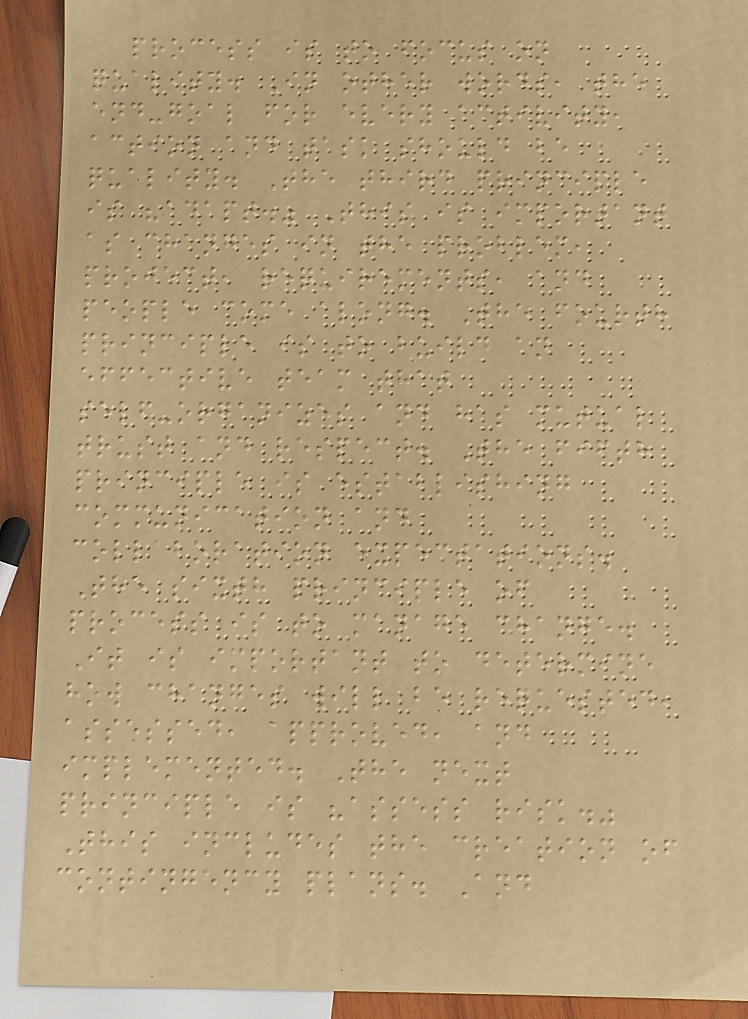process is to focus on
quality. In other words, the
end-goal for every activity,
action and task should be
quality. The third principle
is "adapt." This is important
as changes in the problem,
project, requirements, and
people come along. The fourth
principle is to build an
effective team that
self-organizes and has mutual
trust and respect. The fifth
principle is establishing
communication and
collaboration expectations.
The sixth principle of
process is to manage change.
It is important to determine
how changes will be requested,
assessed, approved, and
implemented. The next
principle is "assess risk."
This includes the creation of
contingency plans. And
